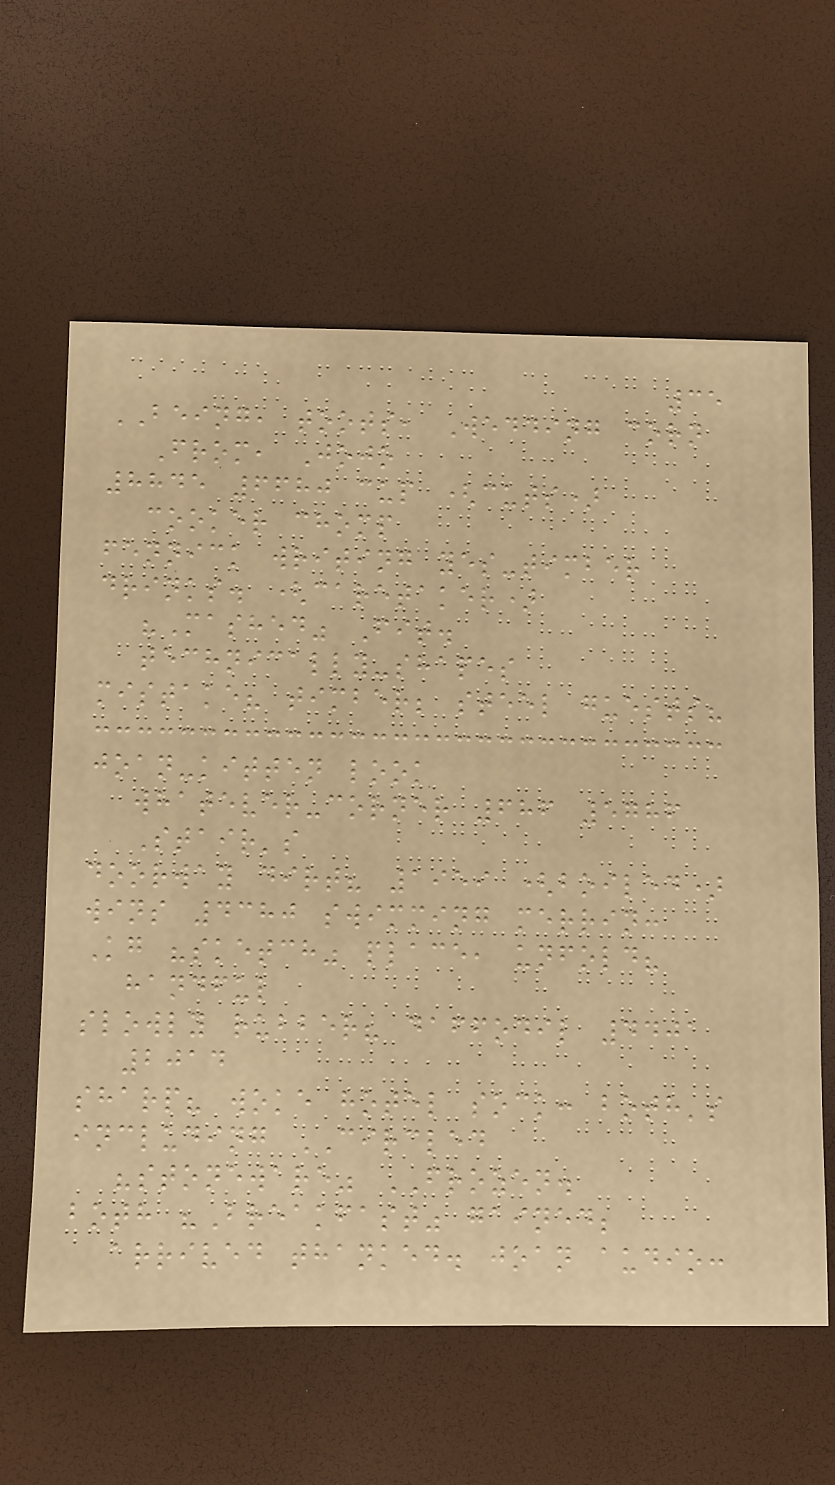35
BEING, toots, Wedding corn
From, Jojo
8845 6680 cup (cuts)
cooker chomp
fennick writing yes-timber
drinks. (caretaker)
"Mashed" Fit.
technically-shapes
mistake? timber; steel guests?
joan-kitten look
whatever-corner 686 5786
Stair's
doorway dirt? 1959 (boiled)
wins 4380 swimming merrin:
Kg "sketch" place, unfold?
handful
slowly rubber? daffodil 4401
2014
sharp? woke hotel sock: both's
including CIRCLED
"stoneware" FROZEN.
both "Breakfast" gained;
arrived thanked. joan audio:
